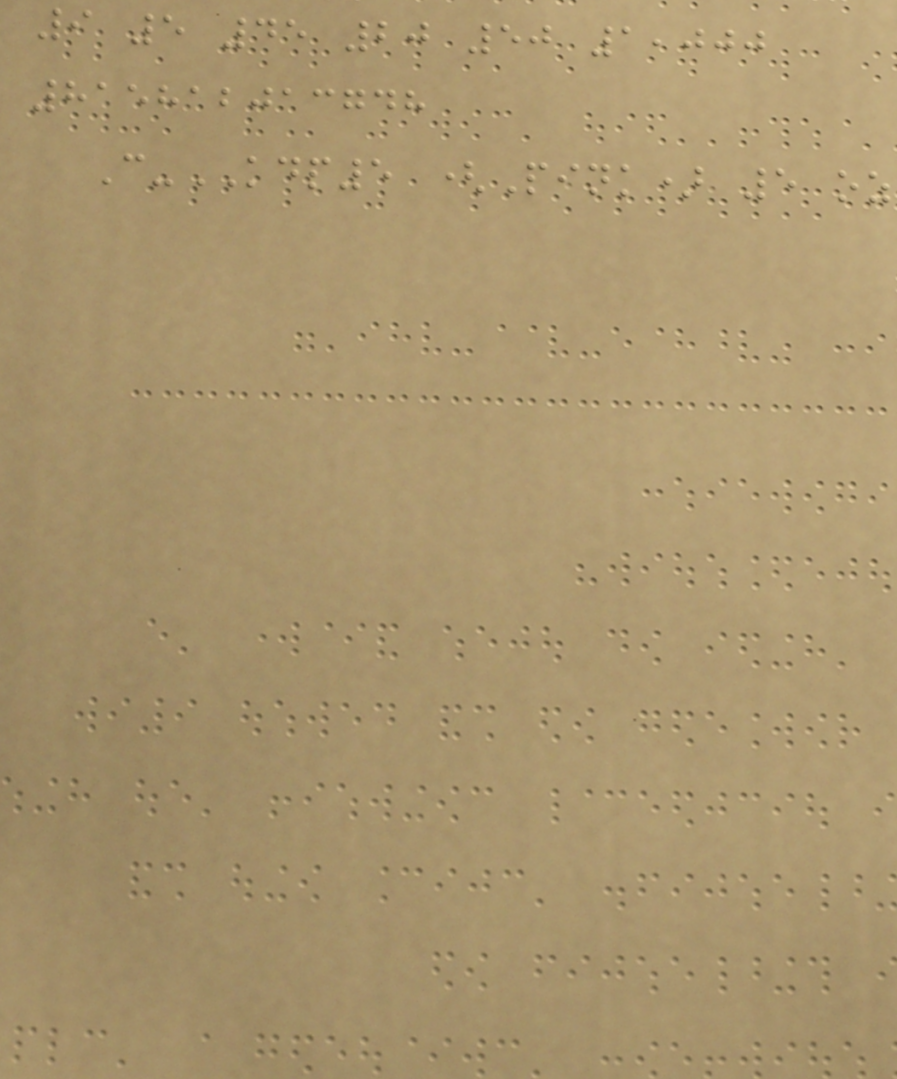9 5 45 20 50 1,000
815812013748
C-KDP5 (Pink) 5 oz
